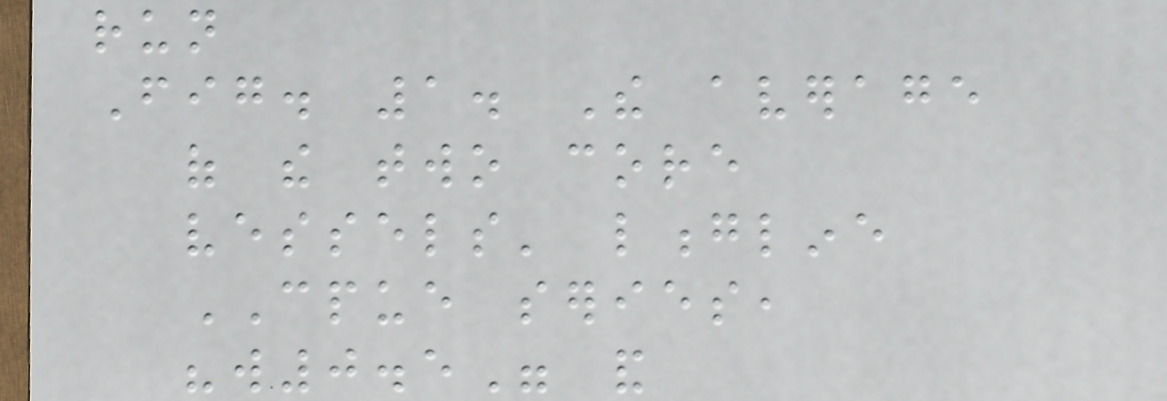run
Fig. 1. The average
of the two core
vessels' longline
CPUE series,
"w0.5" and
